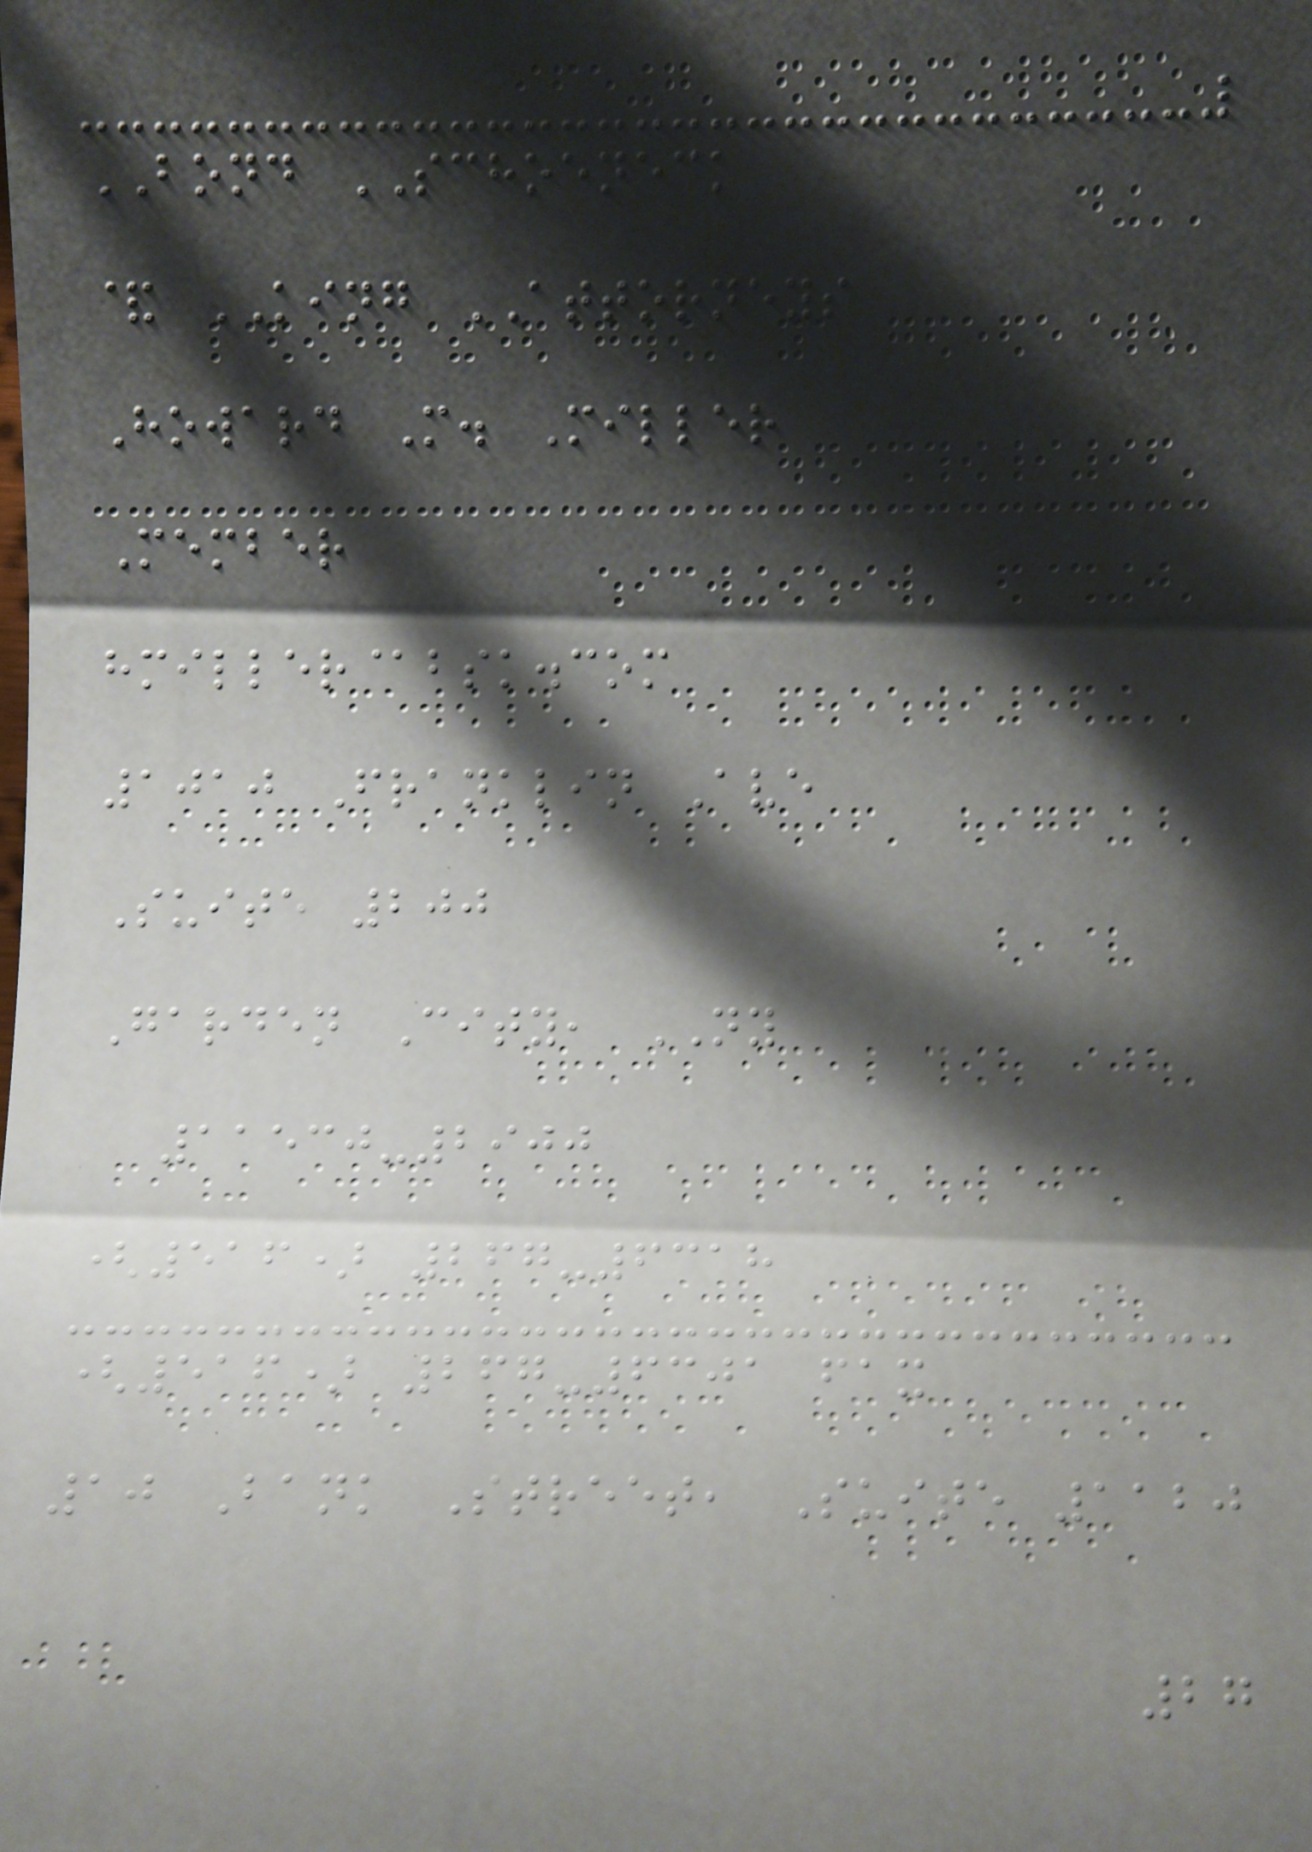BOND SCHOENECK
& KING ATTORNEYS
Howard M. Miller
Member
hmiller@bsk.com
1010 Franklin Ave
Suite 200
Garden City, NY
11530-2900
(516) 267-6318
(516) 267-6301 fax
10 Bank Street, Suite 1120
27
